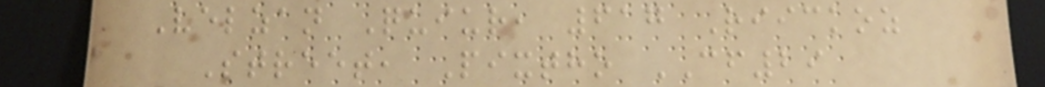Velzan Quiur, 617 Riickoz
Street, Pixtho CF29
